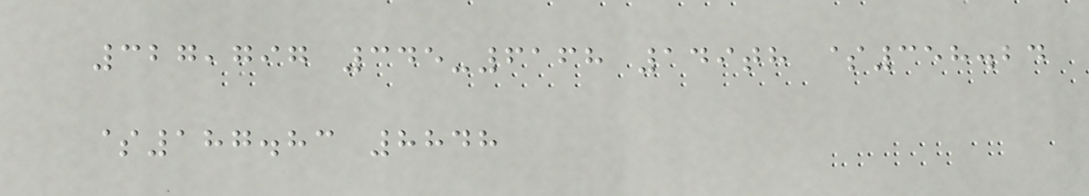327,797 345-6168 149th $358.24
$187.83 8848
